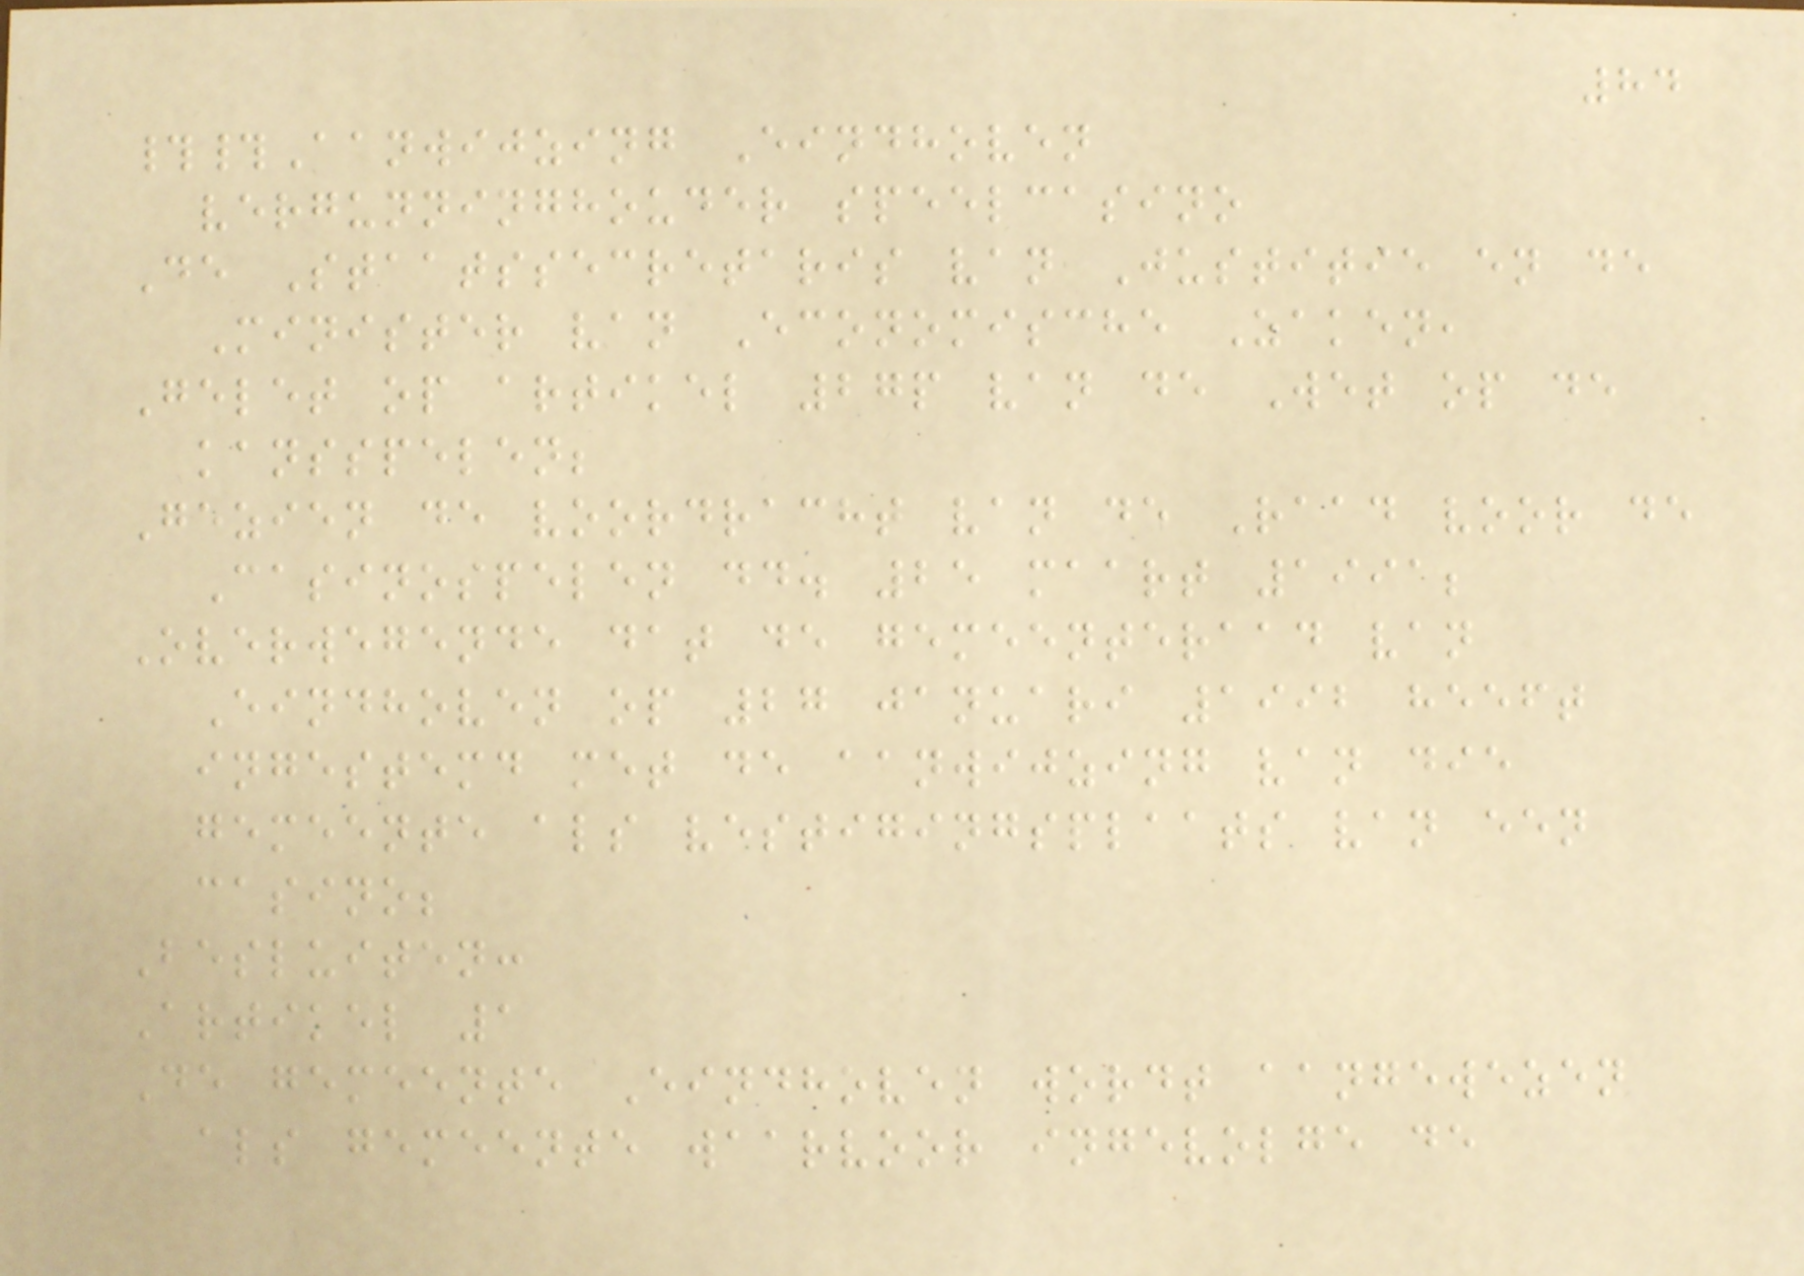84
##Aanwijzing Eindhoven
vergunninghouder speelcasino
De Staatssecretaris van Justitie en de
Minister van Economische Zaken,
Gelet op artikel 27p van de Wet op de
kansspelen;
Gezien de voordracht van de Raad voor de
Casinospelen dd. 25 maart 1991;
Overwegende dat de gemeenteraad van
Eindhoven op 27 januari 1992 heeft
ingestemd met de aanwijzing van die
gemeente als vestigingsplaats van een
casino;
Besluiten:
Artikel 1
De gemeente Eindhoven wordt aangewezen
als gemeente waarvoor ingevolge de
